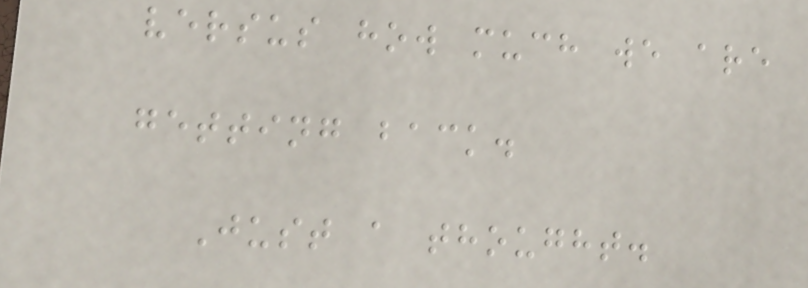versus how much we are
getting back.
Just a thought.
